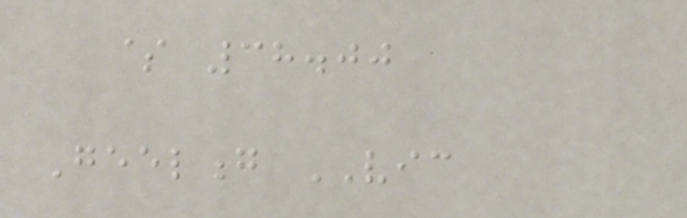$ 38.00
Geelong VIC
